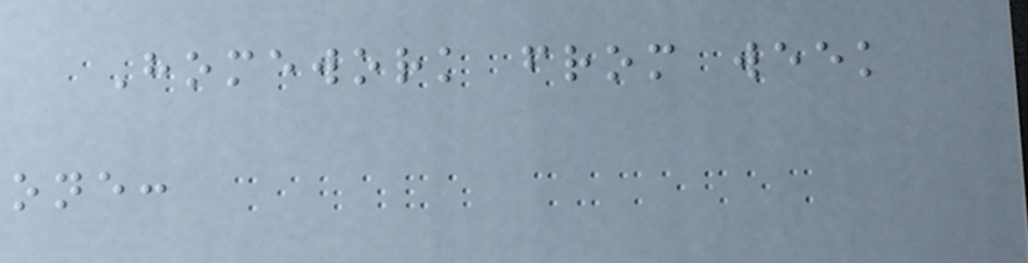Homework from week
one:
